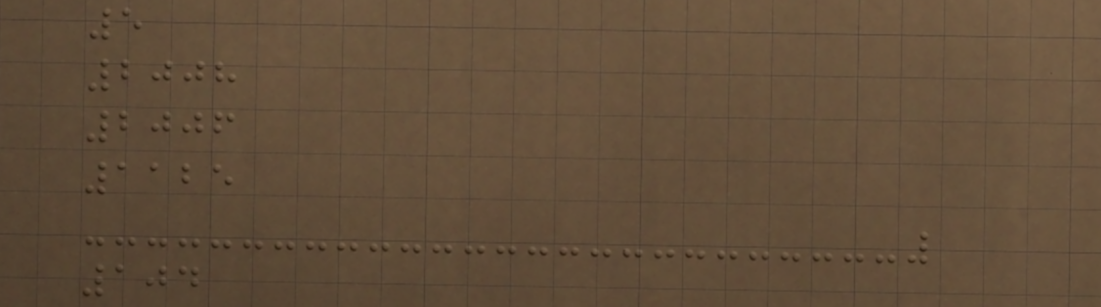5
2008
2006
1125
104
